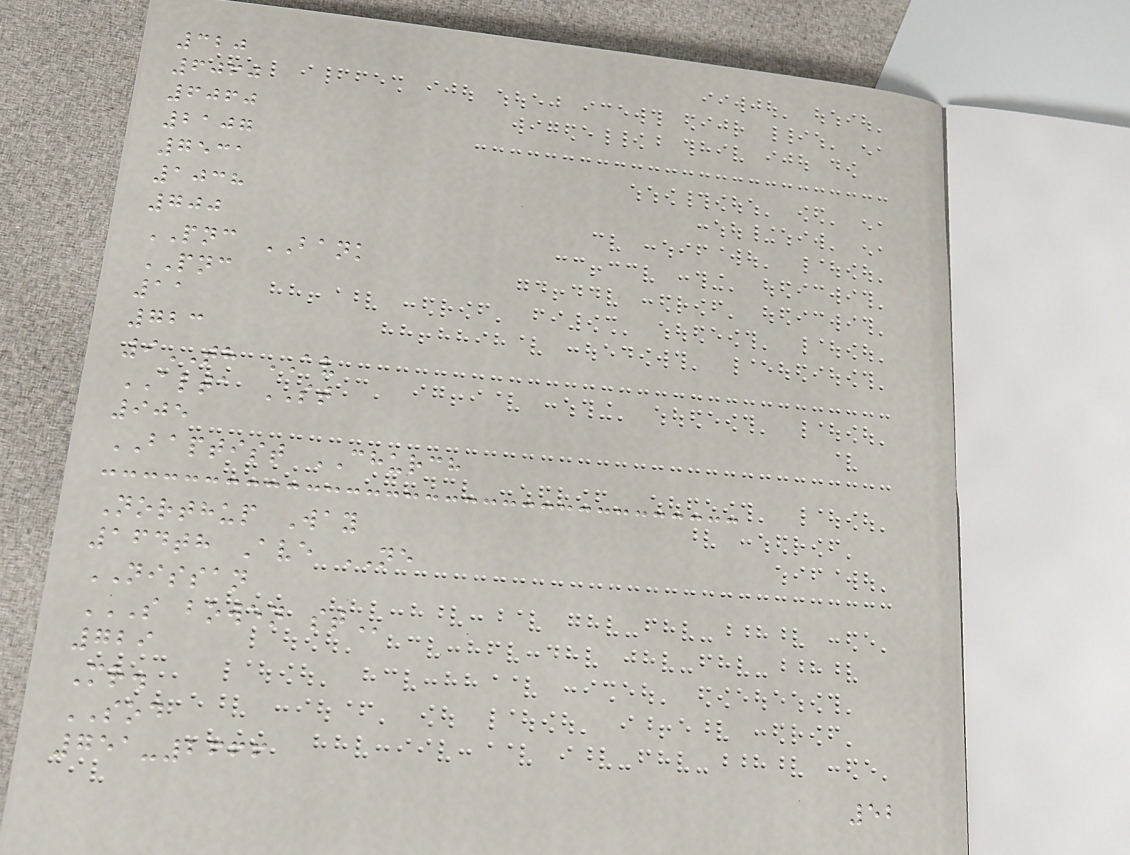320
6060
6060
2107
7531
1038
700
PNC BANK
PNC
11
723
9TH AV
ALTA ST
905
BAPTIST CHURCH
Northup Way
164th Ave NE
NISSAN
S BOWEN ST
729
Mr.
SOD
751-2666
52
